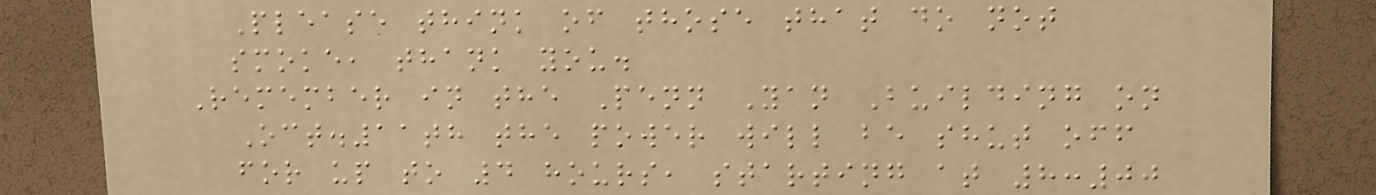Please think of those that do not
smoke, thank you.
Remember in the Penn Yan Building on
Oct.11th the power will be shut off
for up to 4 hours, starting at 8:00
